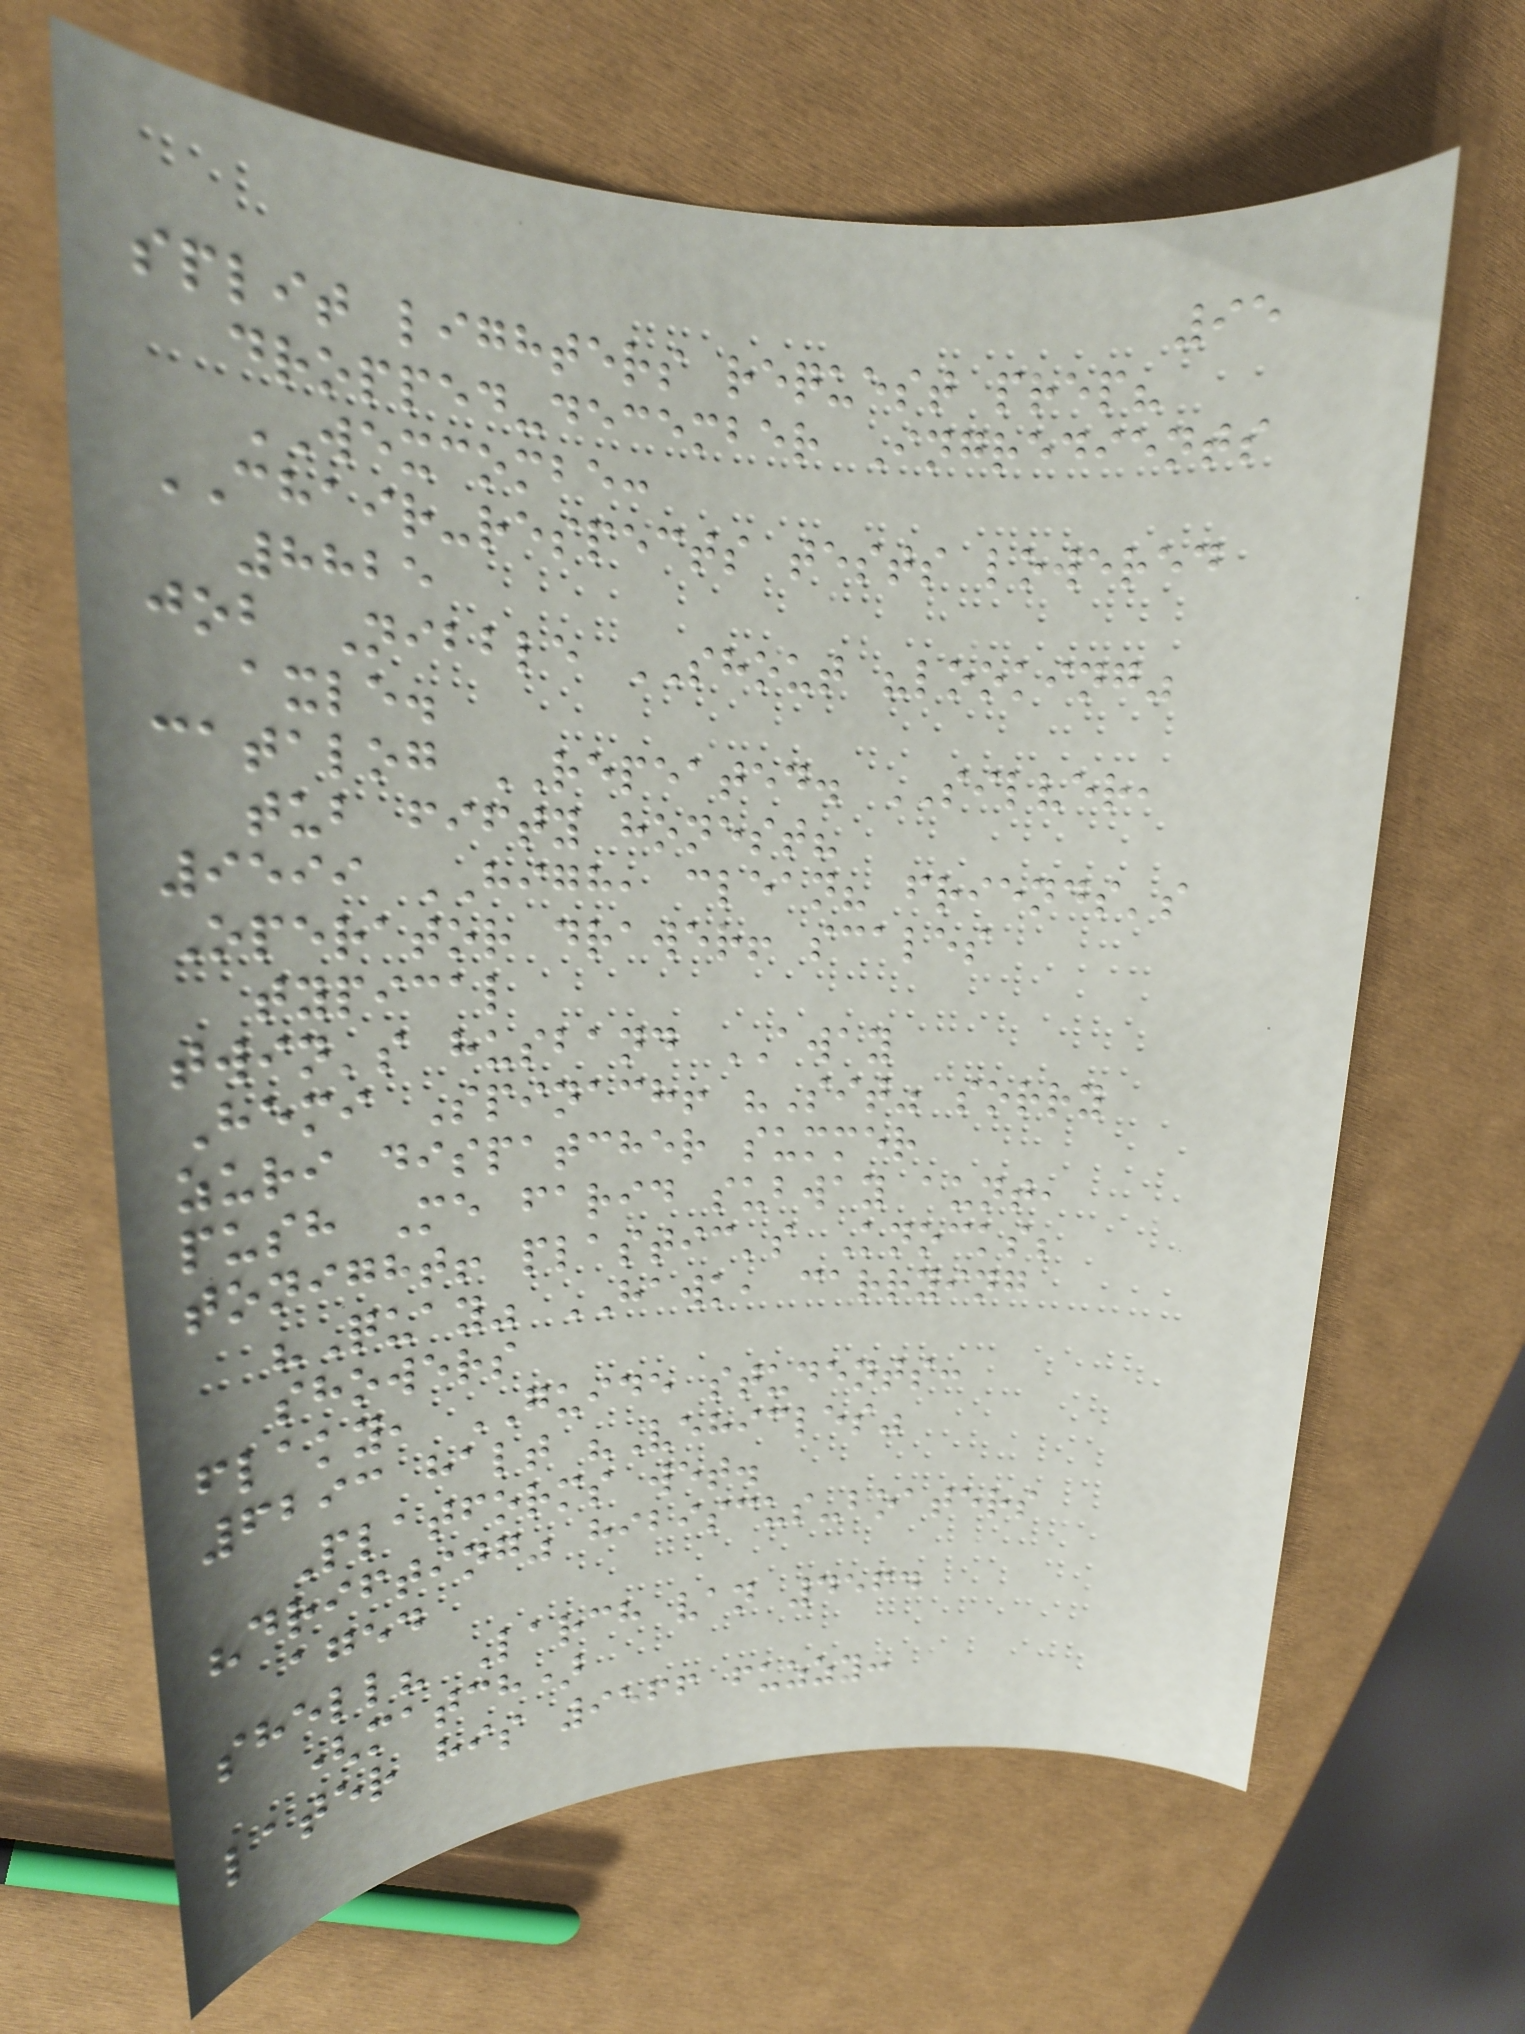95
split lighters request prep?
dropped-december Ingredients
WEXCOMBE:
CHAIR-respects tests lowered
8825
job Nibble SHOUT "looking"
axle.
catalog REPEATED. SILVER,
tub fifty honest?
9599 HIGH, clean? friends's
Operator drawer! scales
typical
twin's husband AWAY
Hemi Spinach! "Sit" sorry
zuri dispatcher summer
push Me farid subway aunt,
tonight! plastic's Knocks;
"Quay" HAWK, carrying
showers
flaky, GUIDE students:
6293 halt "Vehicles"
Platforms wet.
"drifting" hibiscus-boaters
aged
shell? Larch van 4564
(match)
later his 9566 fuzzy:
